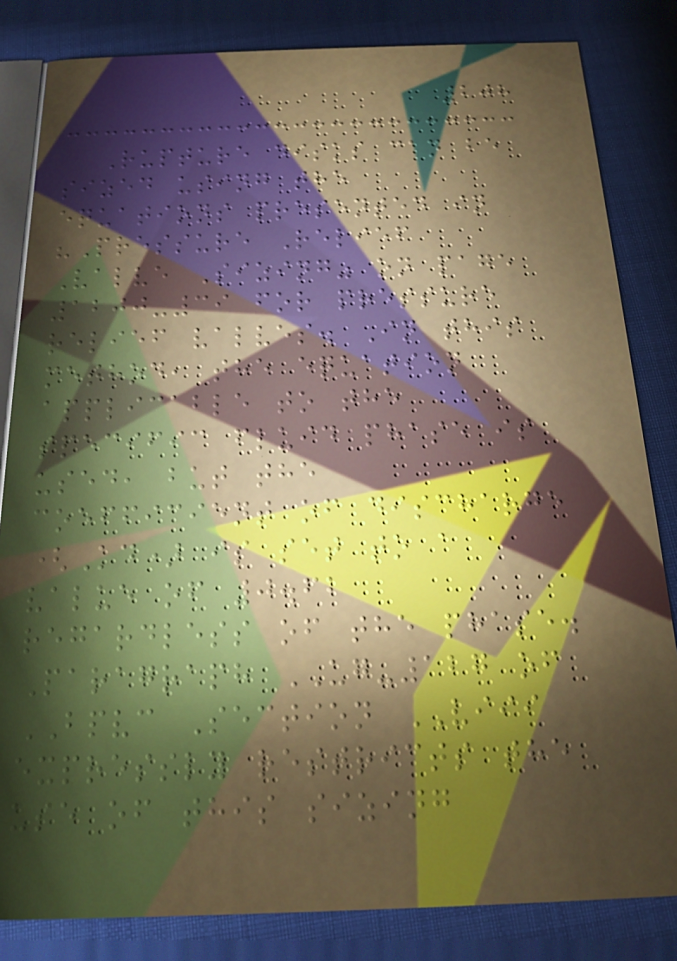208
Rupture disks can be
sized using the
equations presented in
"Pressure Relief
Valve Sizing" on page
1200-39 for pressure
relief valves. In this
method, the equation
applicable to the
specific fluid phase is
used, but the
coefficient of discharge
(Kd) is set to a
value of 0.62
regardless of the phase.
Paragraph UG-127 of
BPVC Section VIII
expressly restricts the
use of this sizing
